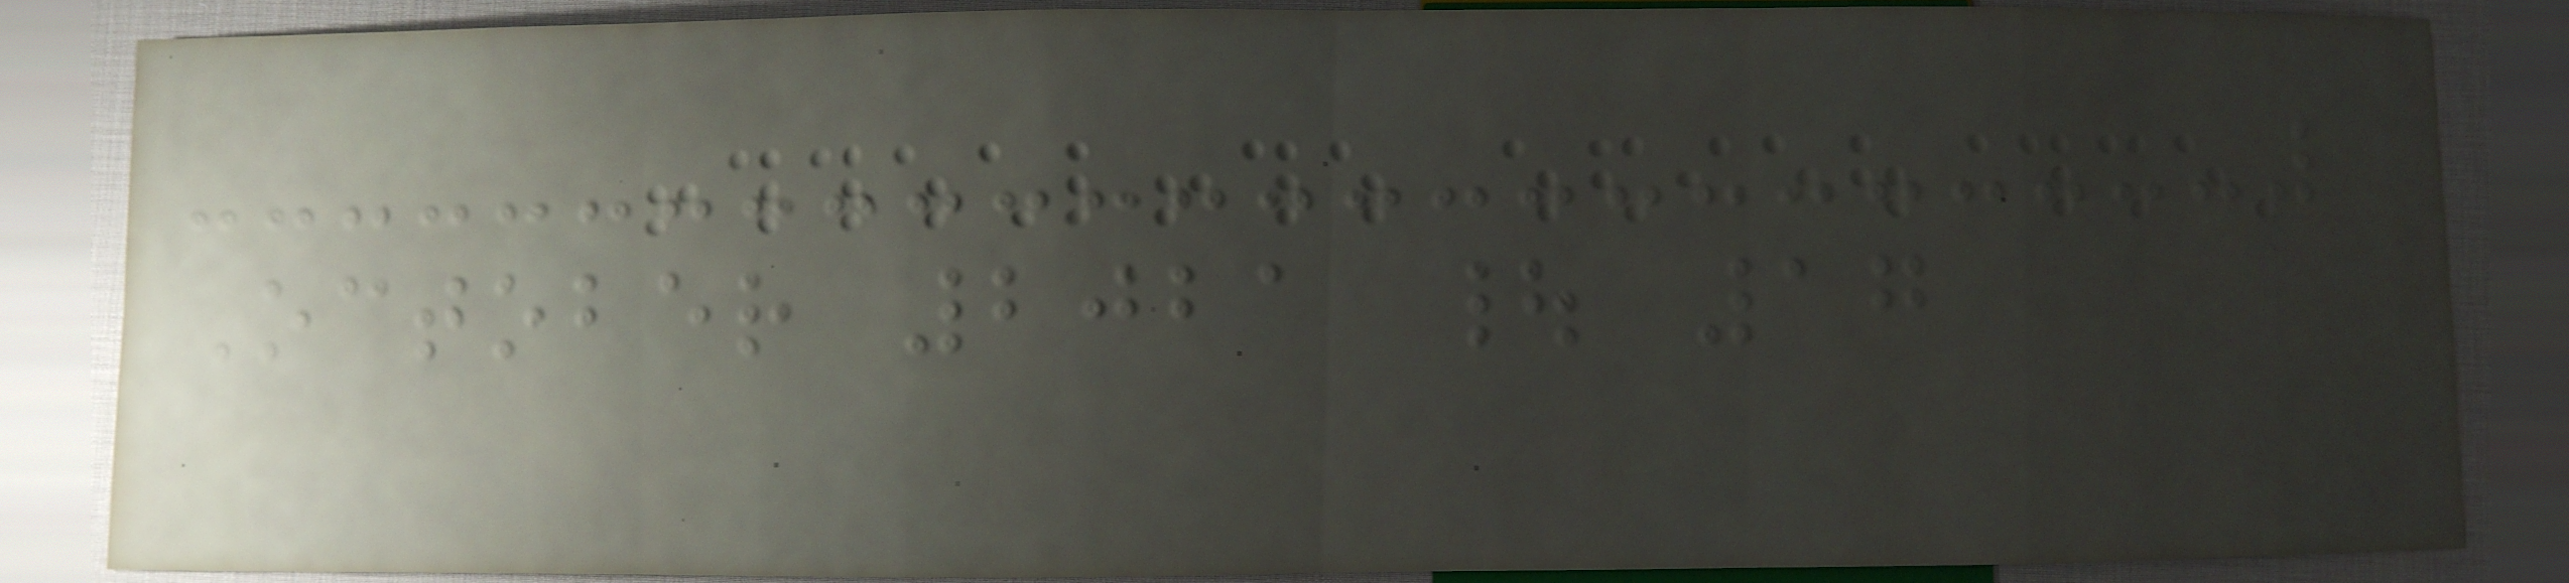October 2021 | 17
